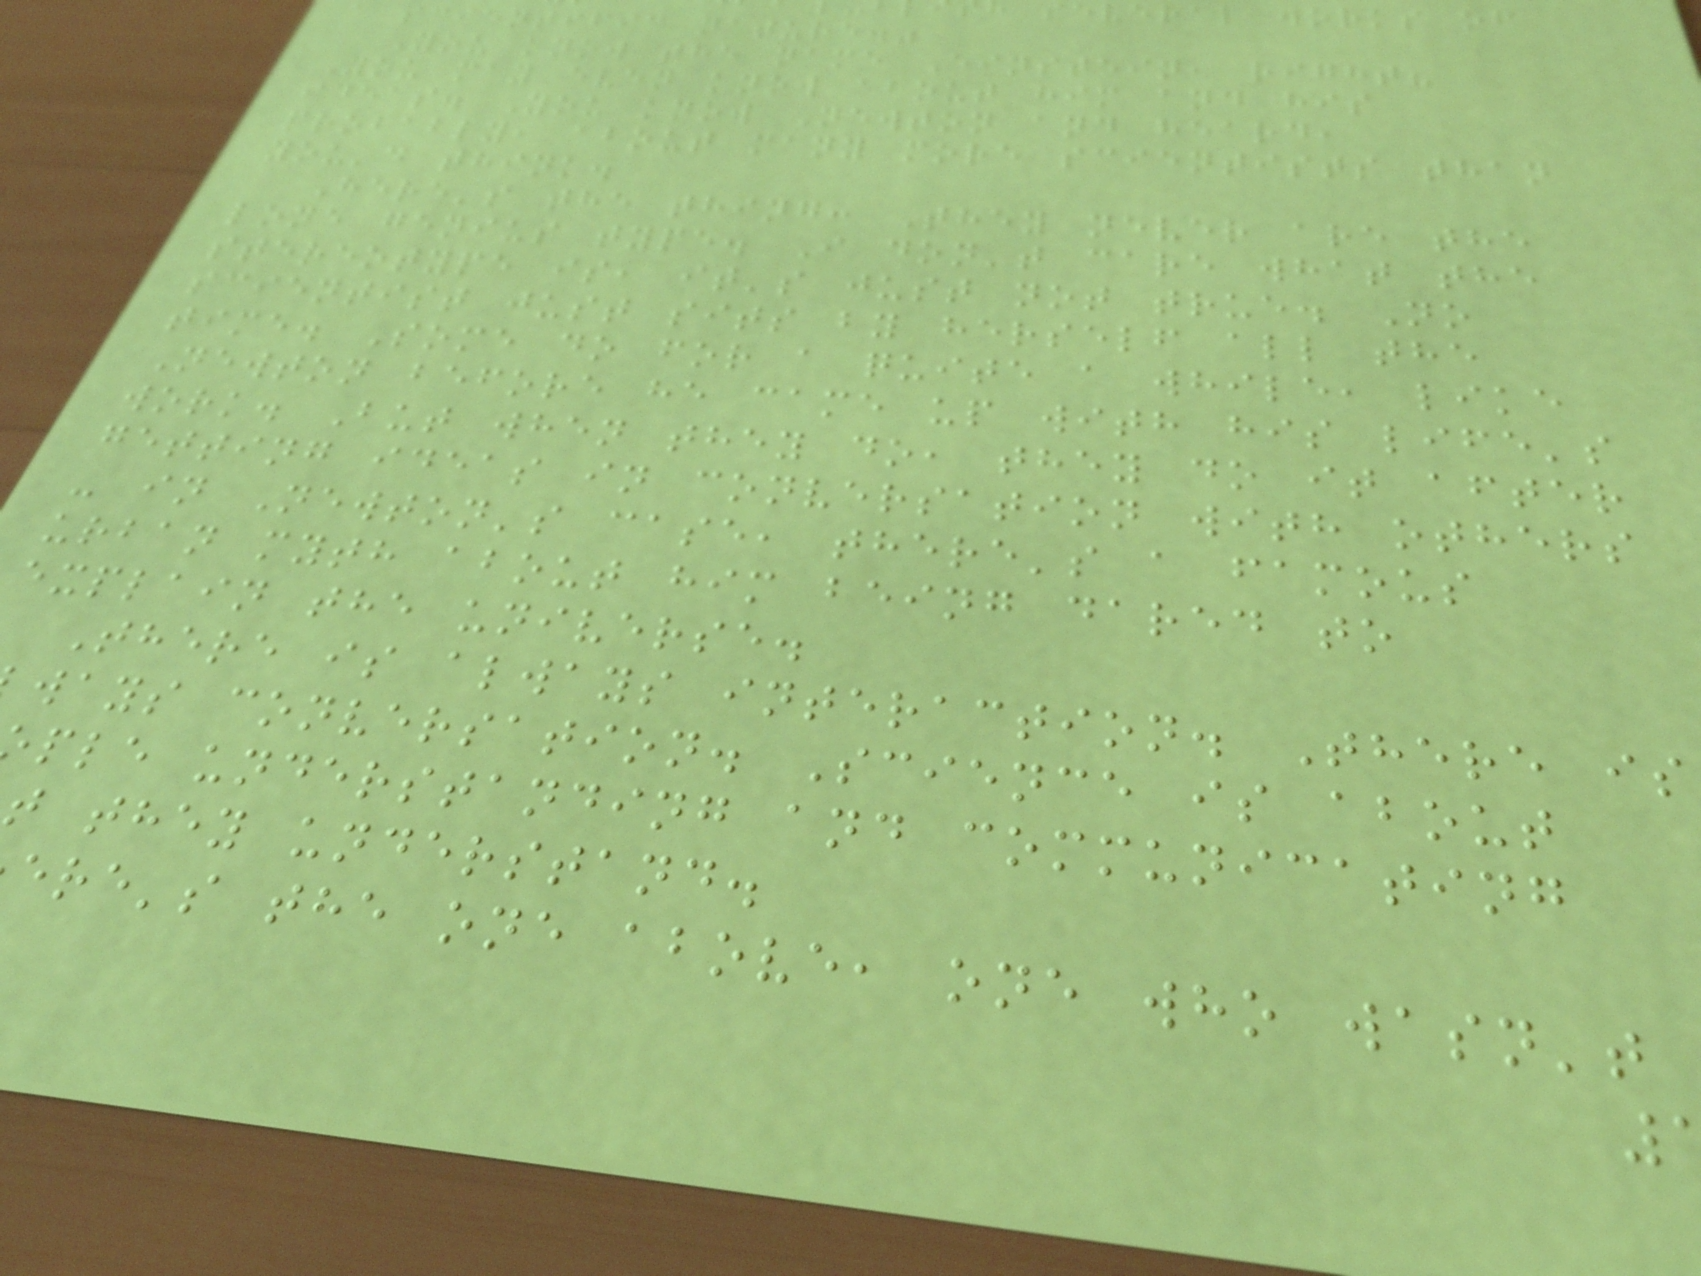several works of
a scientific nature."
You know the name Einstein, right?
You may even know about him and his
ideas. You know Newton and heard,
probably, about many more scientists than
you'd think.
Here's the thing: They never are the
lone genius type. I don't care what the
stereotype is, it's just not true. No
scientist just sits by herself all the
time. Some do for a quite a while, like
Newton before he came up with his life's
work. But when they do, they do it after
getting ideas in conversation with others
- in Newton's case, there's a famous
urban myth about him being dared to
explain the universe.
There is always interaction. There is
ways conversation. Science is about
ple understanding and communicating
t they understand.
ere's the one above, one who wasn't
